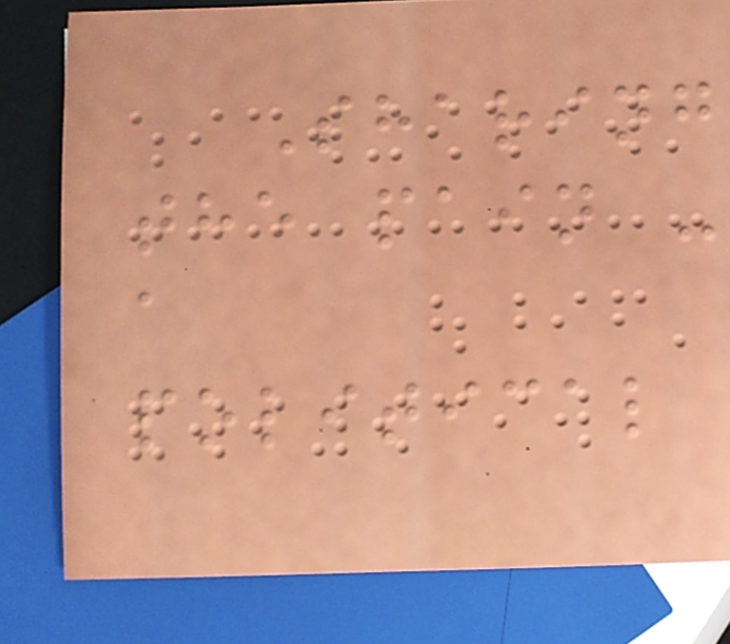Sharing
the pain -
a
political
